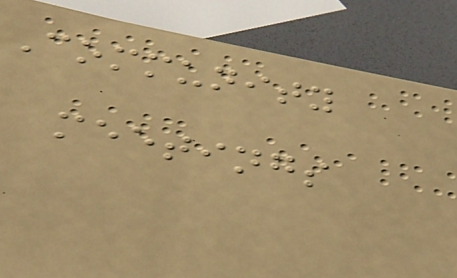Community
meetings
